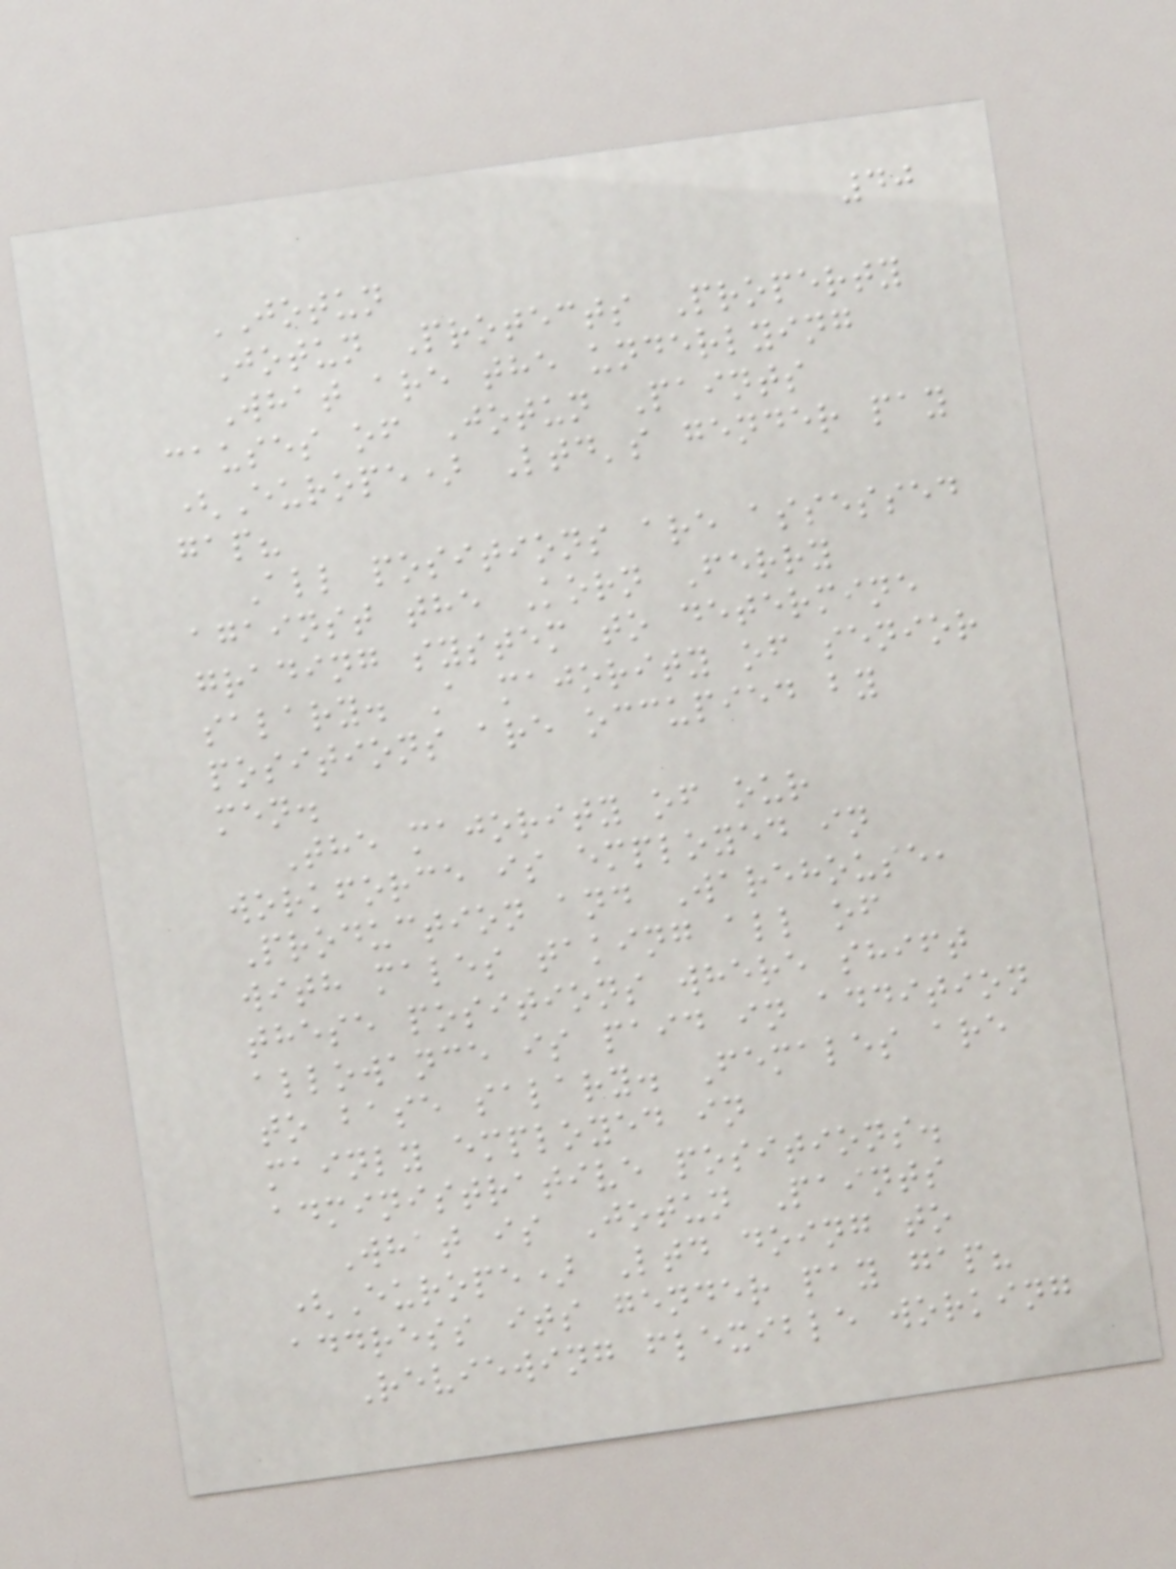40
JOTUN
Jotun Protects Property
What are the underlying
causes of Jotun Paints
(Europe) Ltd's gender pay
gap?
All positions are assessed
against the Korn Ferry
grading system to determine
salary. A majority of senior
positions are occupied by
men.
The majority of our
workforce is employed in
Production and Warehouse,
with males taking all of
these positions where shift
allowance is paid in addition
to base salary. Females are
mainly employed in
administrative positions.
What is Jotun Paints
(Europe) Ltd doing to
address its gender pay gap?
Reviewing flexible working
